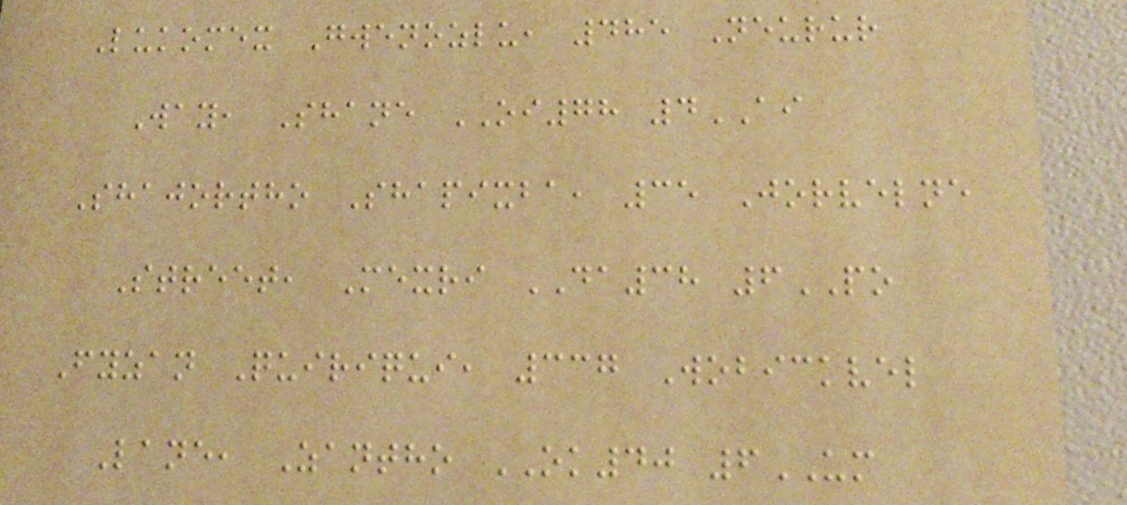Lukomex Gwenozlu, 485 Neurur
Way, Shane OI78 4AI
Shajortho Shapixba, 35 Jorvelne
Street, Mexri DA38 6PO
Fyzan Quiriqui, 337 Wobickvel
Lane, Zantho OK40 6UM
